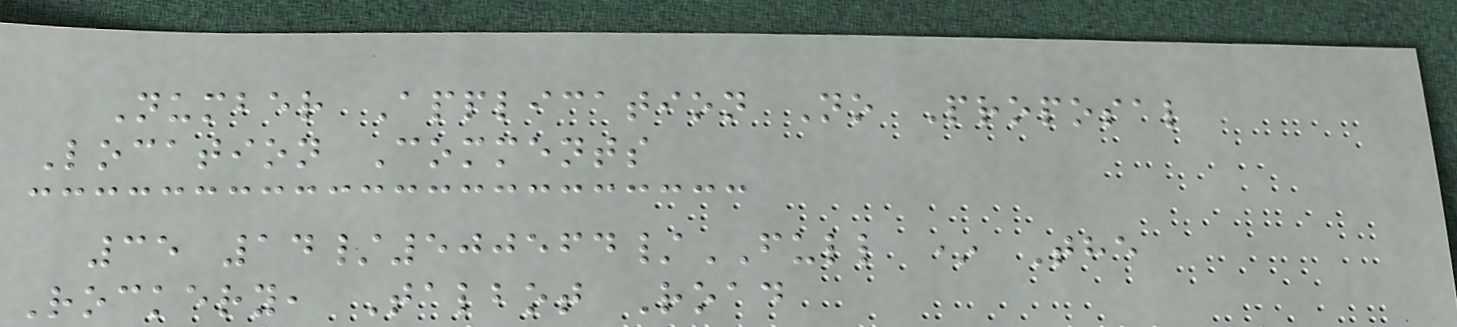Number Application No Proposal
Location Comments
35 14/500564/FULL * The
Rockery, Talbot Road
